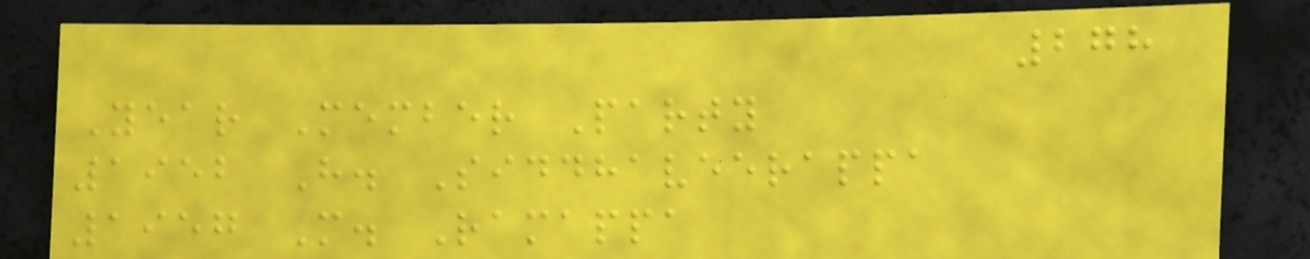278
Year Member Party
1952 H. Siddhaveerappa
1957 M. Ramappa
